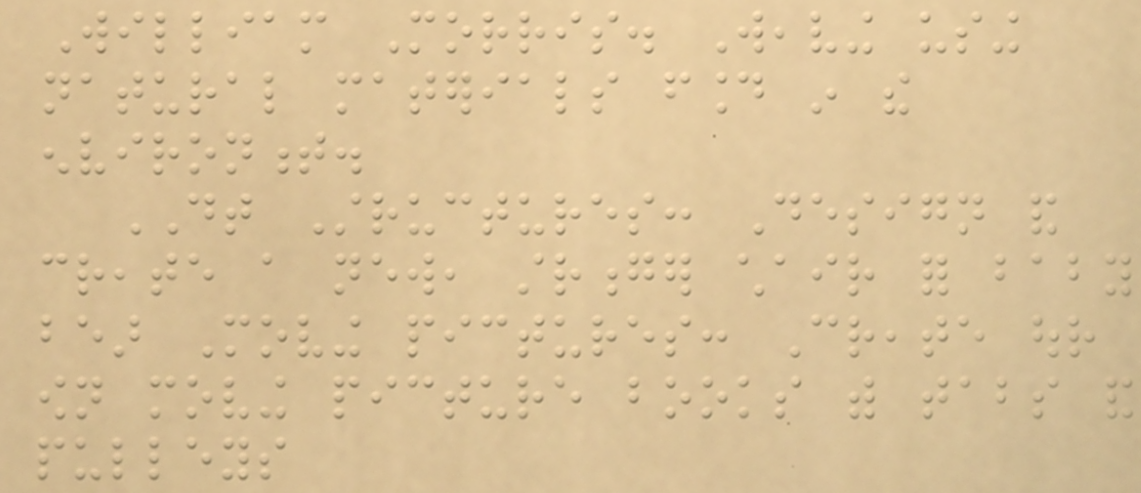William Morris. Weaving using
natural materials found in the
environment.
DT Structures: Design and
create a new, stronger chair for baby
bear Moving pictures: Create our
own moving picture books with tabs and
pulleys
